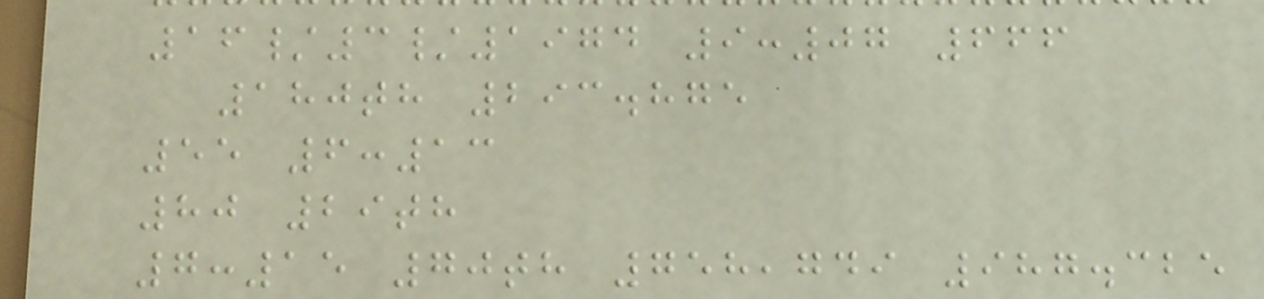16/3/1974 9:07 666
180th 293.875
55 6:13
80 29th
7:15 70th 758,749 987.325
